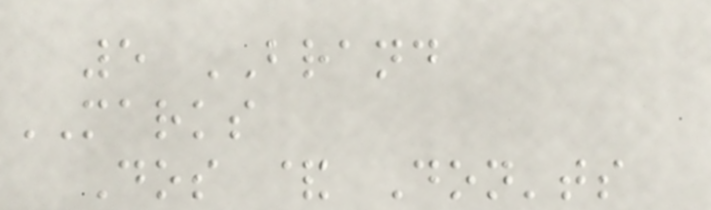5 BRAND
MARKS
Dos & Don'ts
